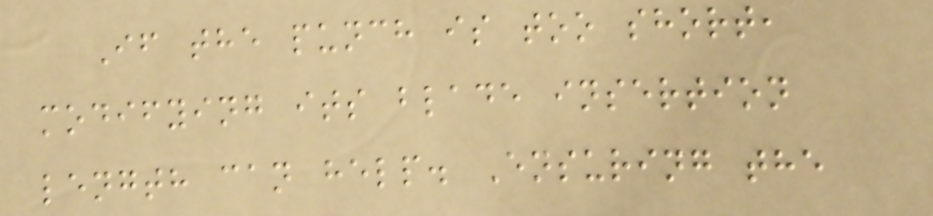If the punch is too short,
modifying its blade insertion
length can help. Ensuring the
